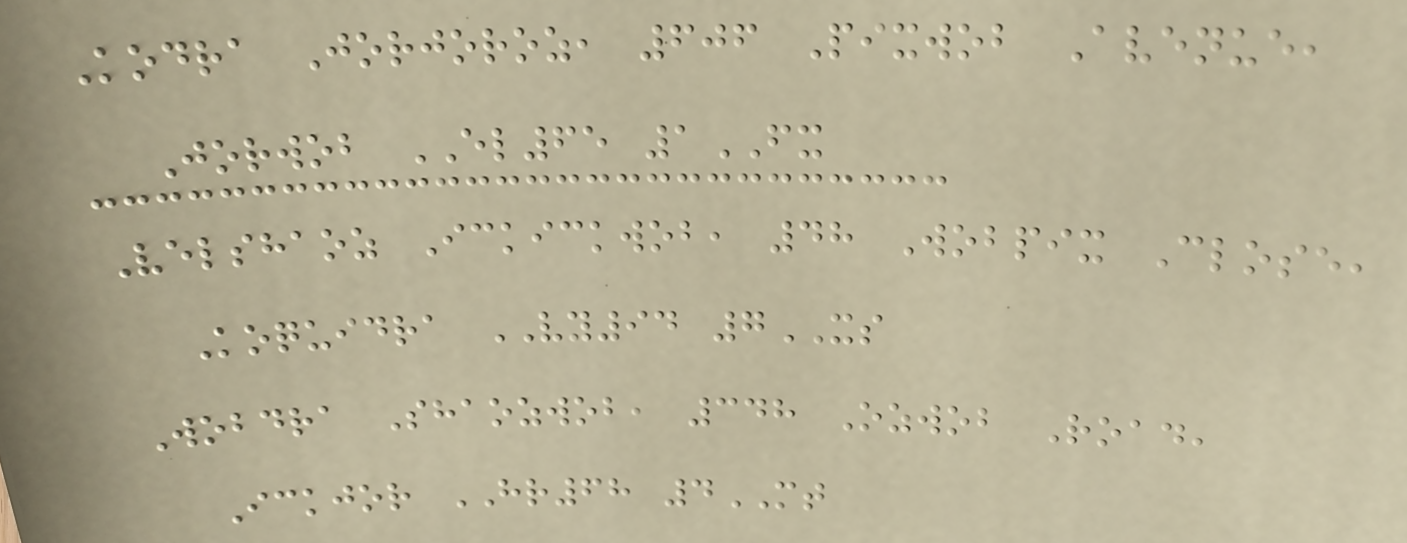Kodra Jorjoroz, 606 Pixwob Avenue,
Jorwob EL65 1FX
Velshaoz Ickickwob, 48 Wobpix Close,
Koquidra VY94 7XS
Wobdra Shaozwob, 348 Ozwob Road,
Ickjor HR68 4MT
